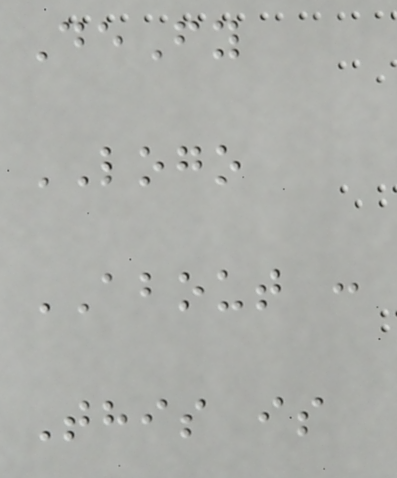DeFy
LOGO
ABOUT :
This is
